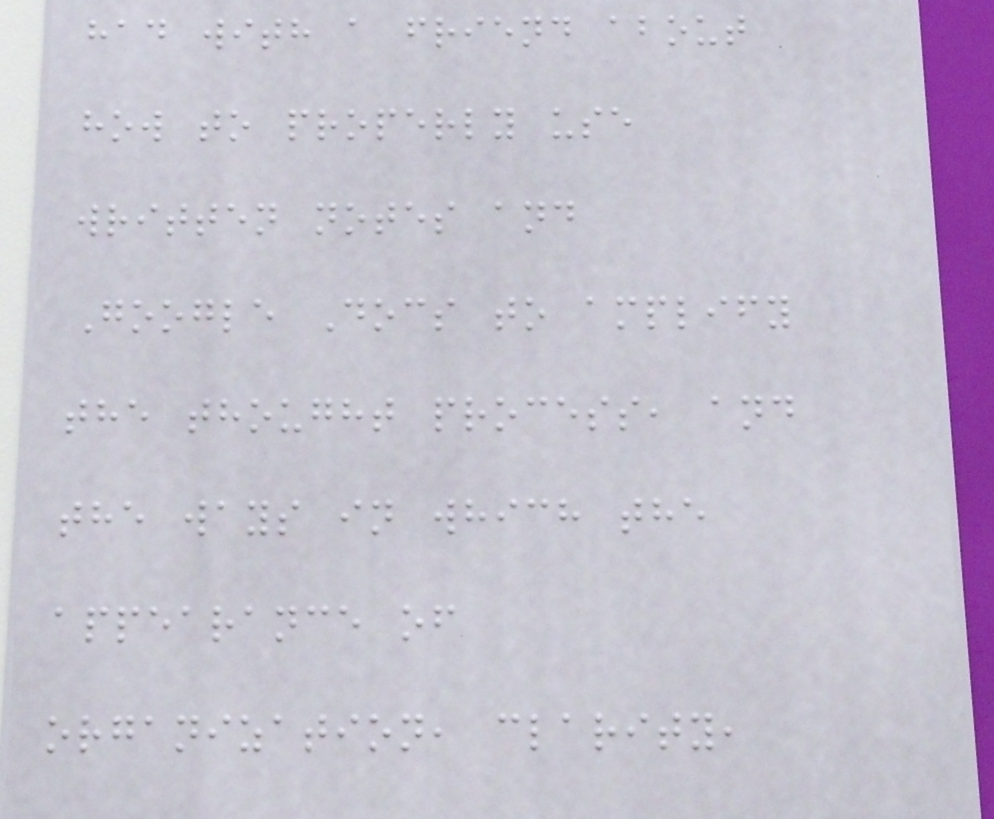had with a friend about
how to properly use
written notes and
Google Docs to amplify
the thought process, and
the ways in which the
appearance of
organization, clarity,
